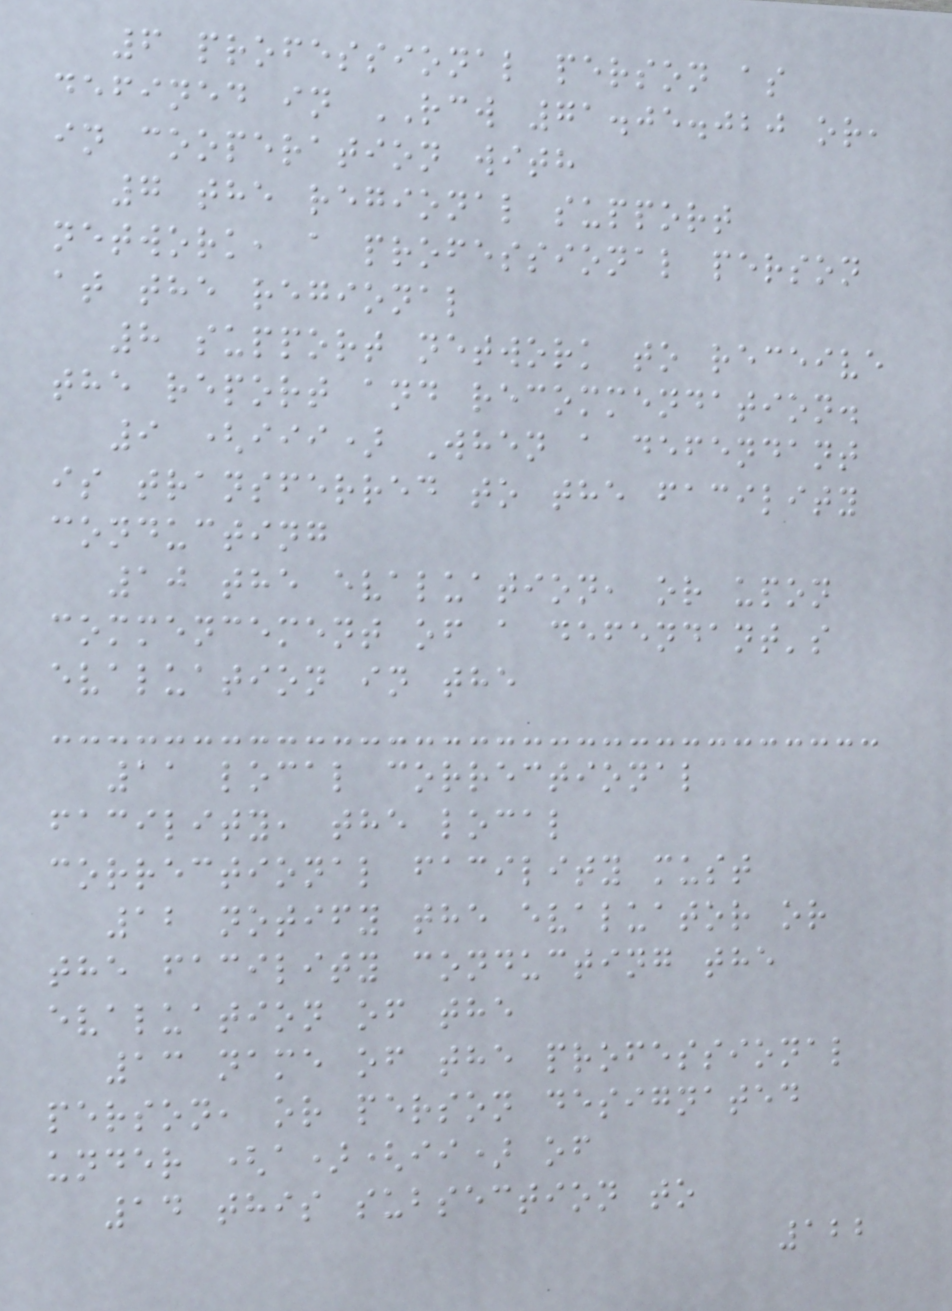6 professional person as
defined in RCW 71.05.020 or,
in cooperation with
7 the regional support
network, a professional person
at the regional
8 support network to receive
the report and recommendation.
9 (iii) When a defendant
is transferred to the facility
conducting
10 the evaluation, or upon
commencement of a defendant's
evaluation in the
11 local correctional
facility, the local
correctional facility must
12 notify the evaluator or
the facility conducting the
evaluation of the
13 name of the professional
person, or person designated
under (a)(ii) of
14 this subsection to
122
